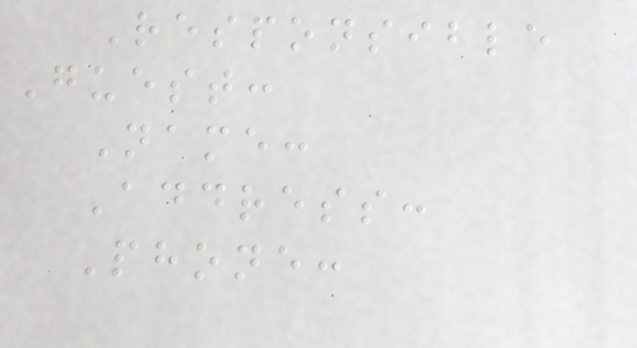Responsible
Guest:
Name:
Address:
Phone:
